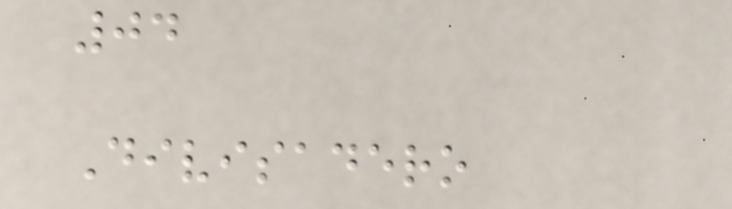04
Divisadero
